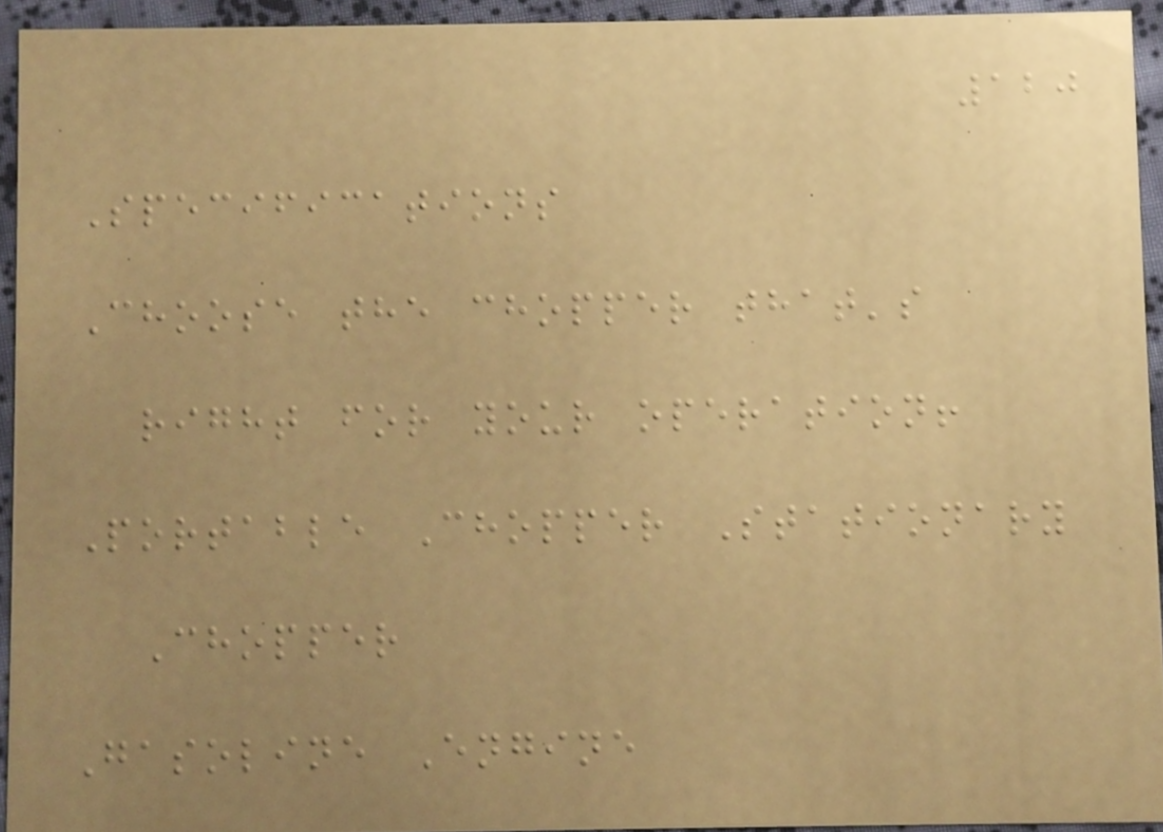120
Specifications
Choose the chopper that's
right for your operation!
Portable Chopper Stationary
Chopper
Gasoline Engine
